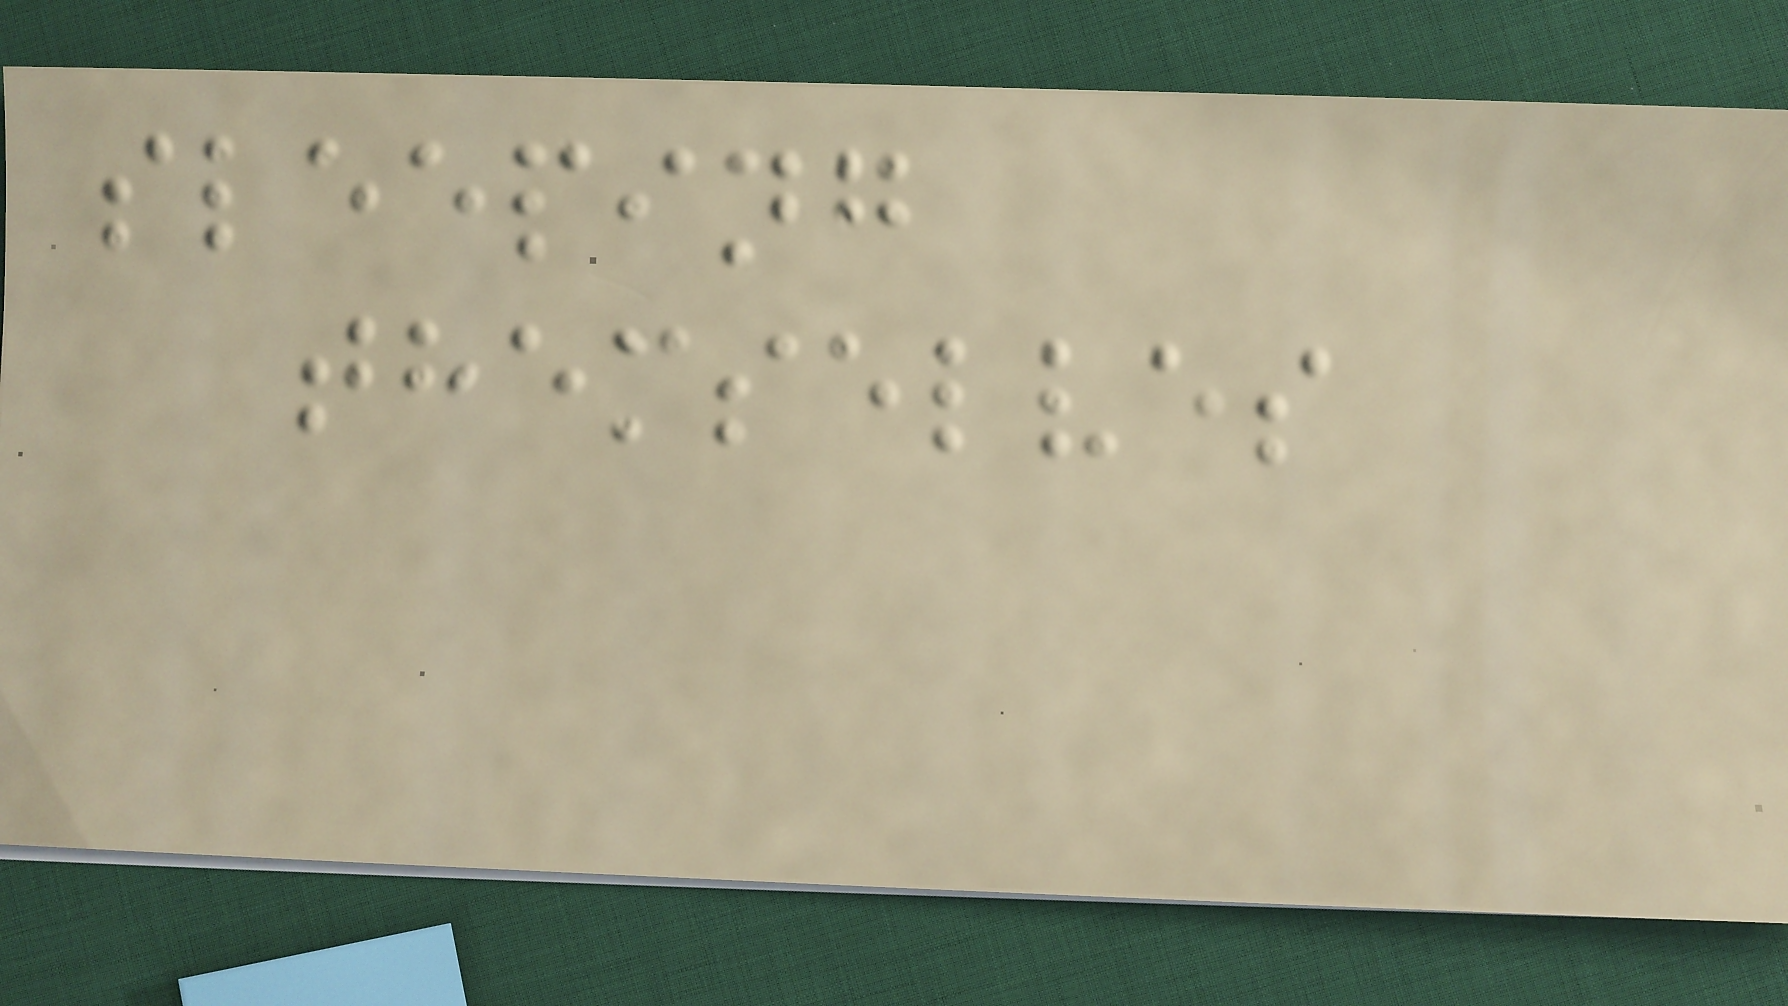sleeping
themselves
